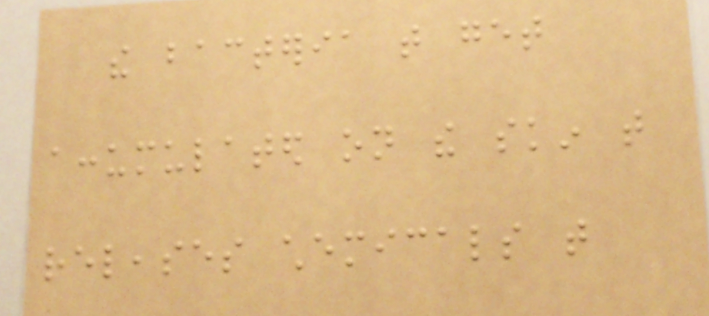the bacteria that get
accumulated on the skin that
releases chemicals that
